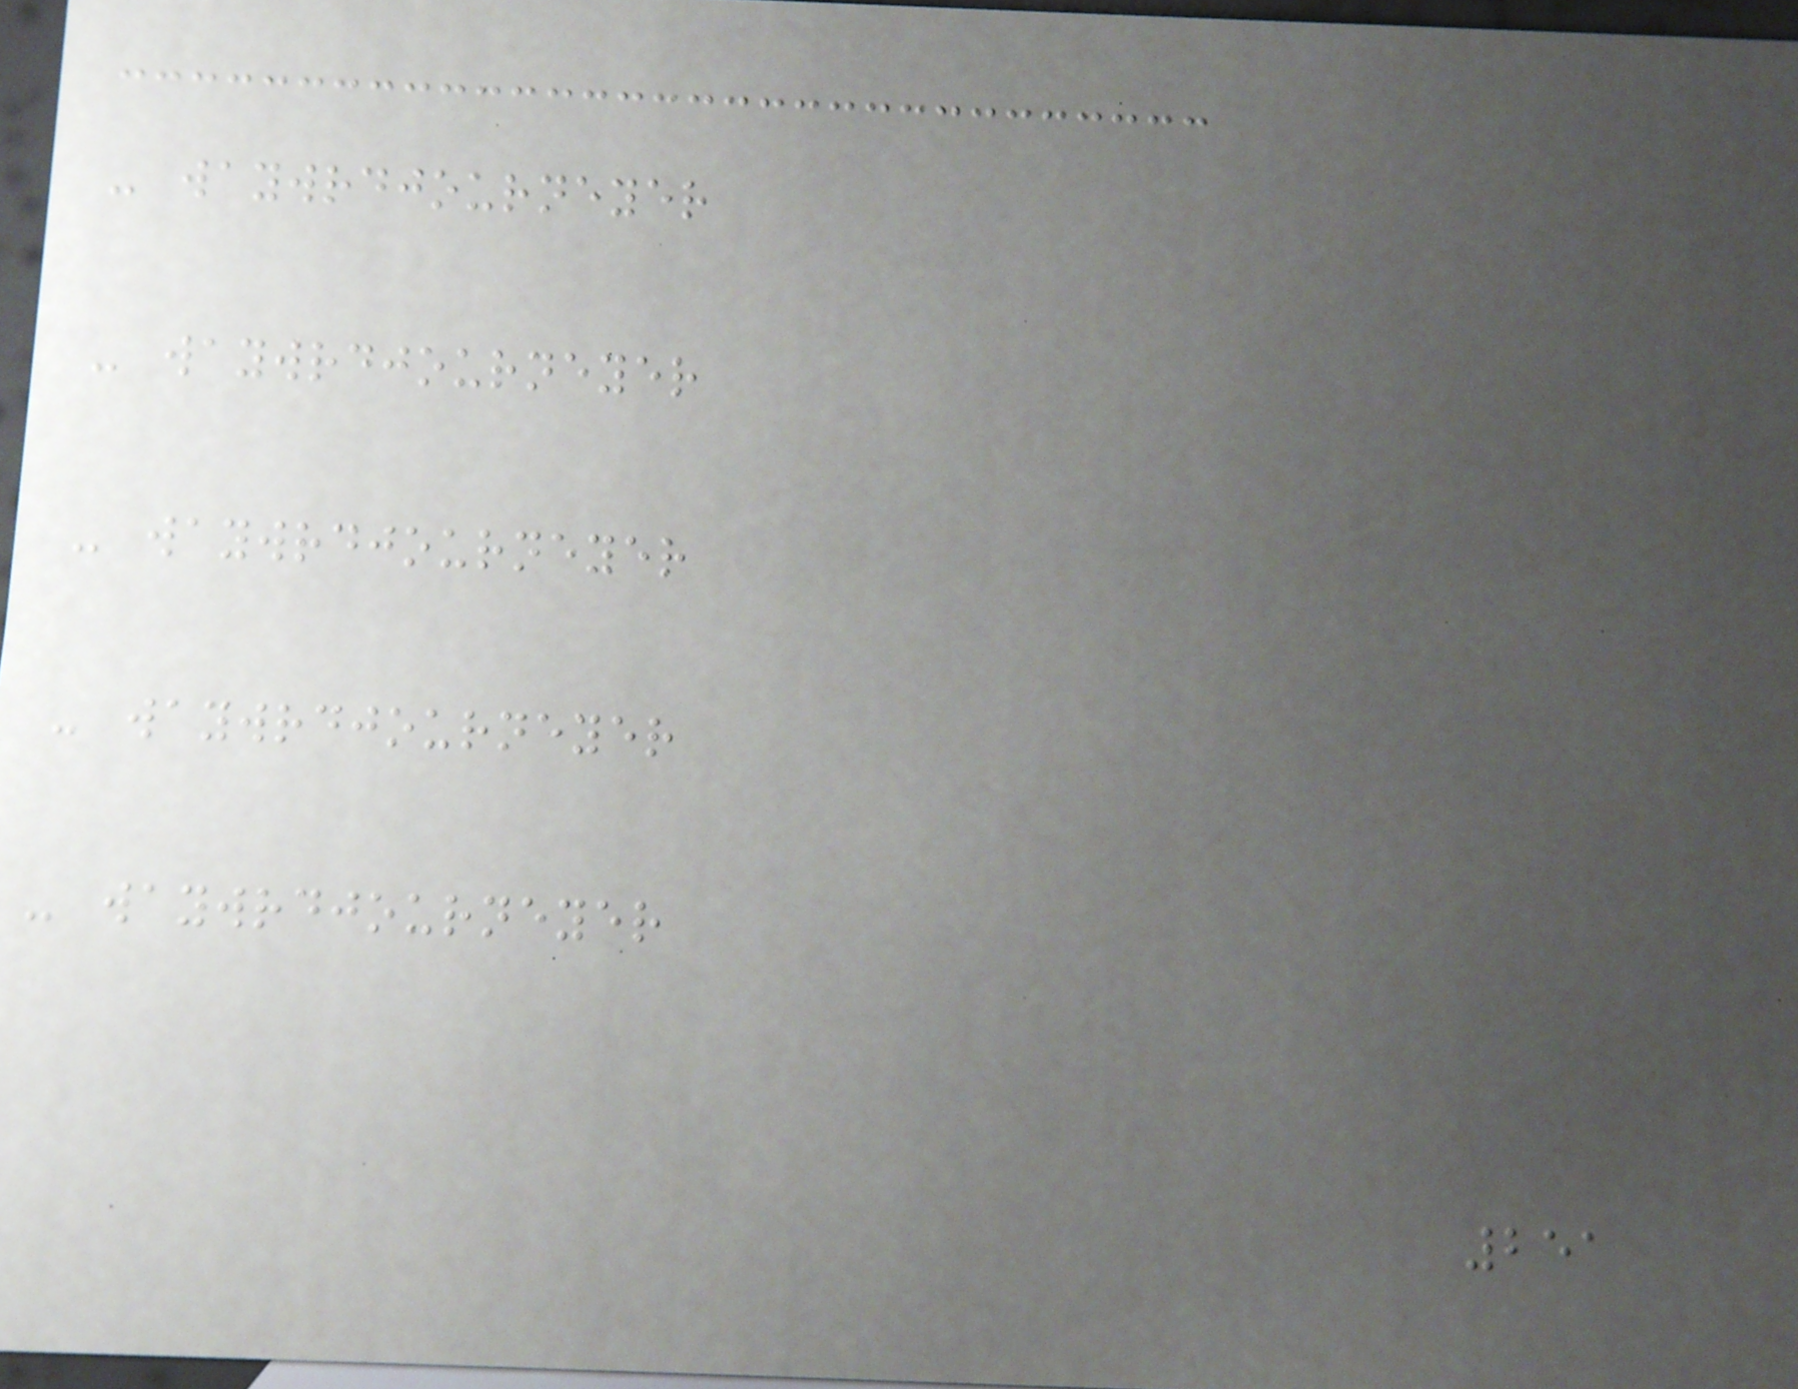- waywrdjourneyer
- waywrdjourneyer
- waywrdjourneyer
- waywrdjourneyer
- waywrdjourneyer
251
